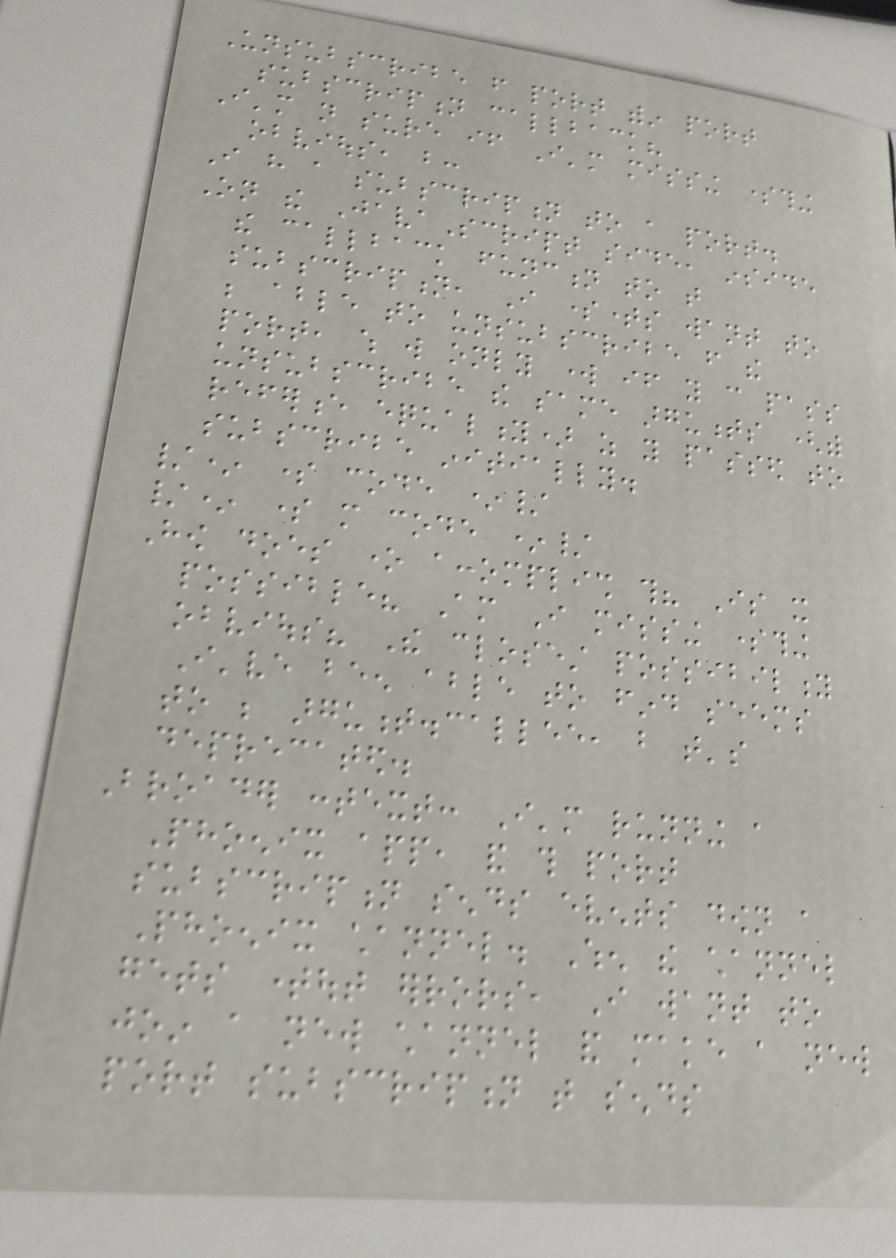Unsubscribe from port within port
subscription callback?
I'm not sure if I'm missing something
obvious, but:
I have a subscription to a port.
On the JavaScript side, inside
the callback function to that
subscription, I sometimes want to
be able to unsubscribe from the
port, which will only work if you can pass
unsubscribe the same arguments (with
reference equality) as you passed to
subscribe initially.
/* some code */
/* some more code */
How does one accomplish this? Is it
possible? Am I missing something
obvious? The closest possibility
I've been able to find seems
to be argument.callee, but that's
deprecated.
Broader context: I'm running a
Phoenix app, and this port
subscription sends events down a
Phoenix channel. When the channel
gets timeout errors, I want to
join a new channel and make a new
port subscription that sends
